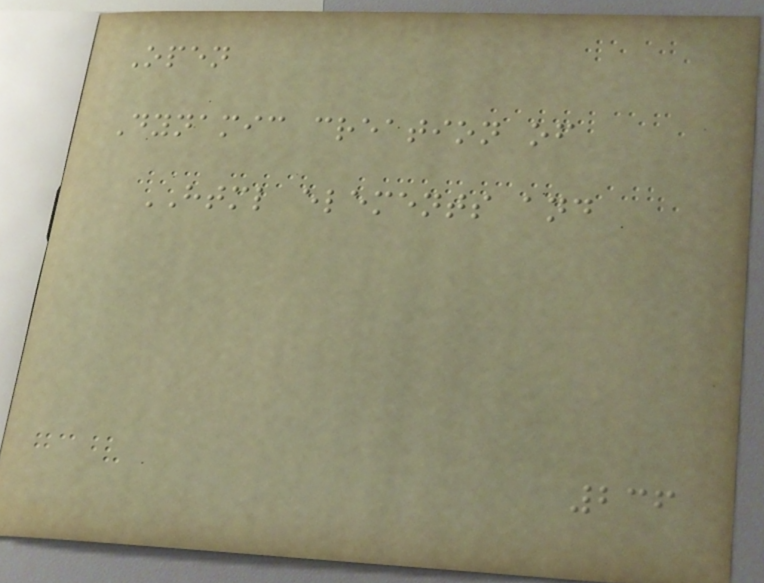Open
Dynamic creation of
HTML elements and
236
